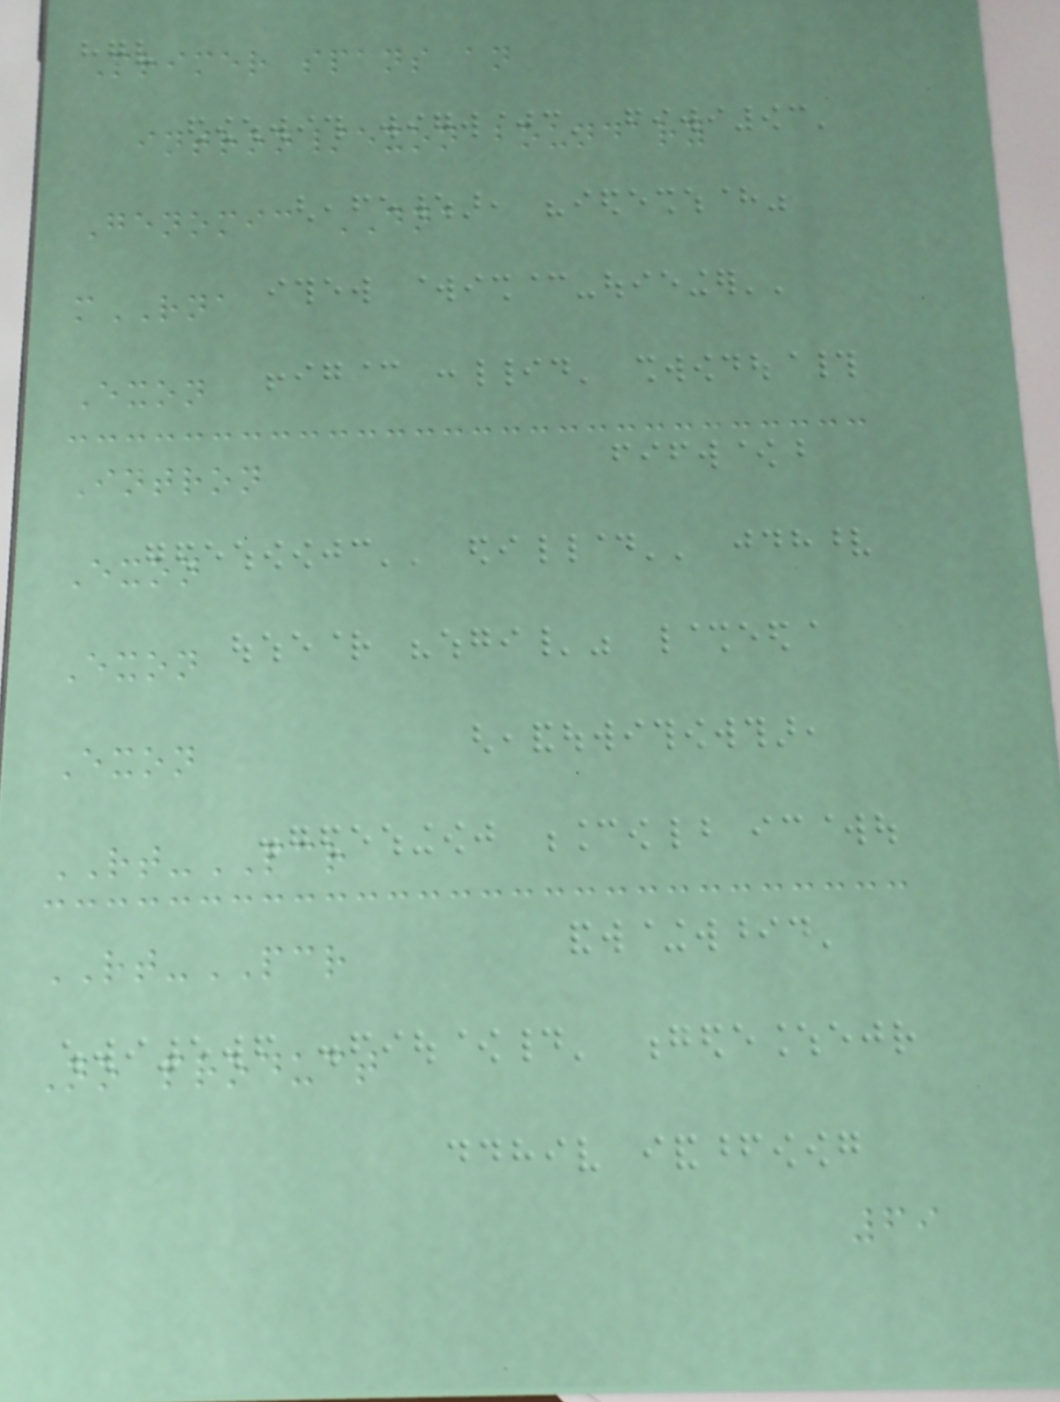Primer spans an
intron/exon boundary
Genomic DNA
mRNA
Exon
Intron
Exon
Exon
Exon
RT-PCR
RT-PCR
No product
69
